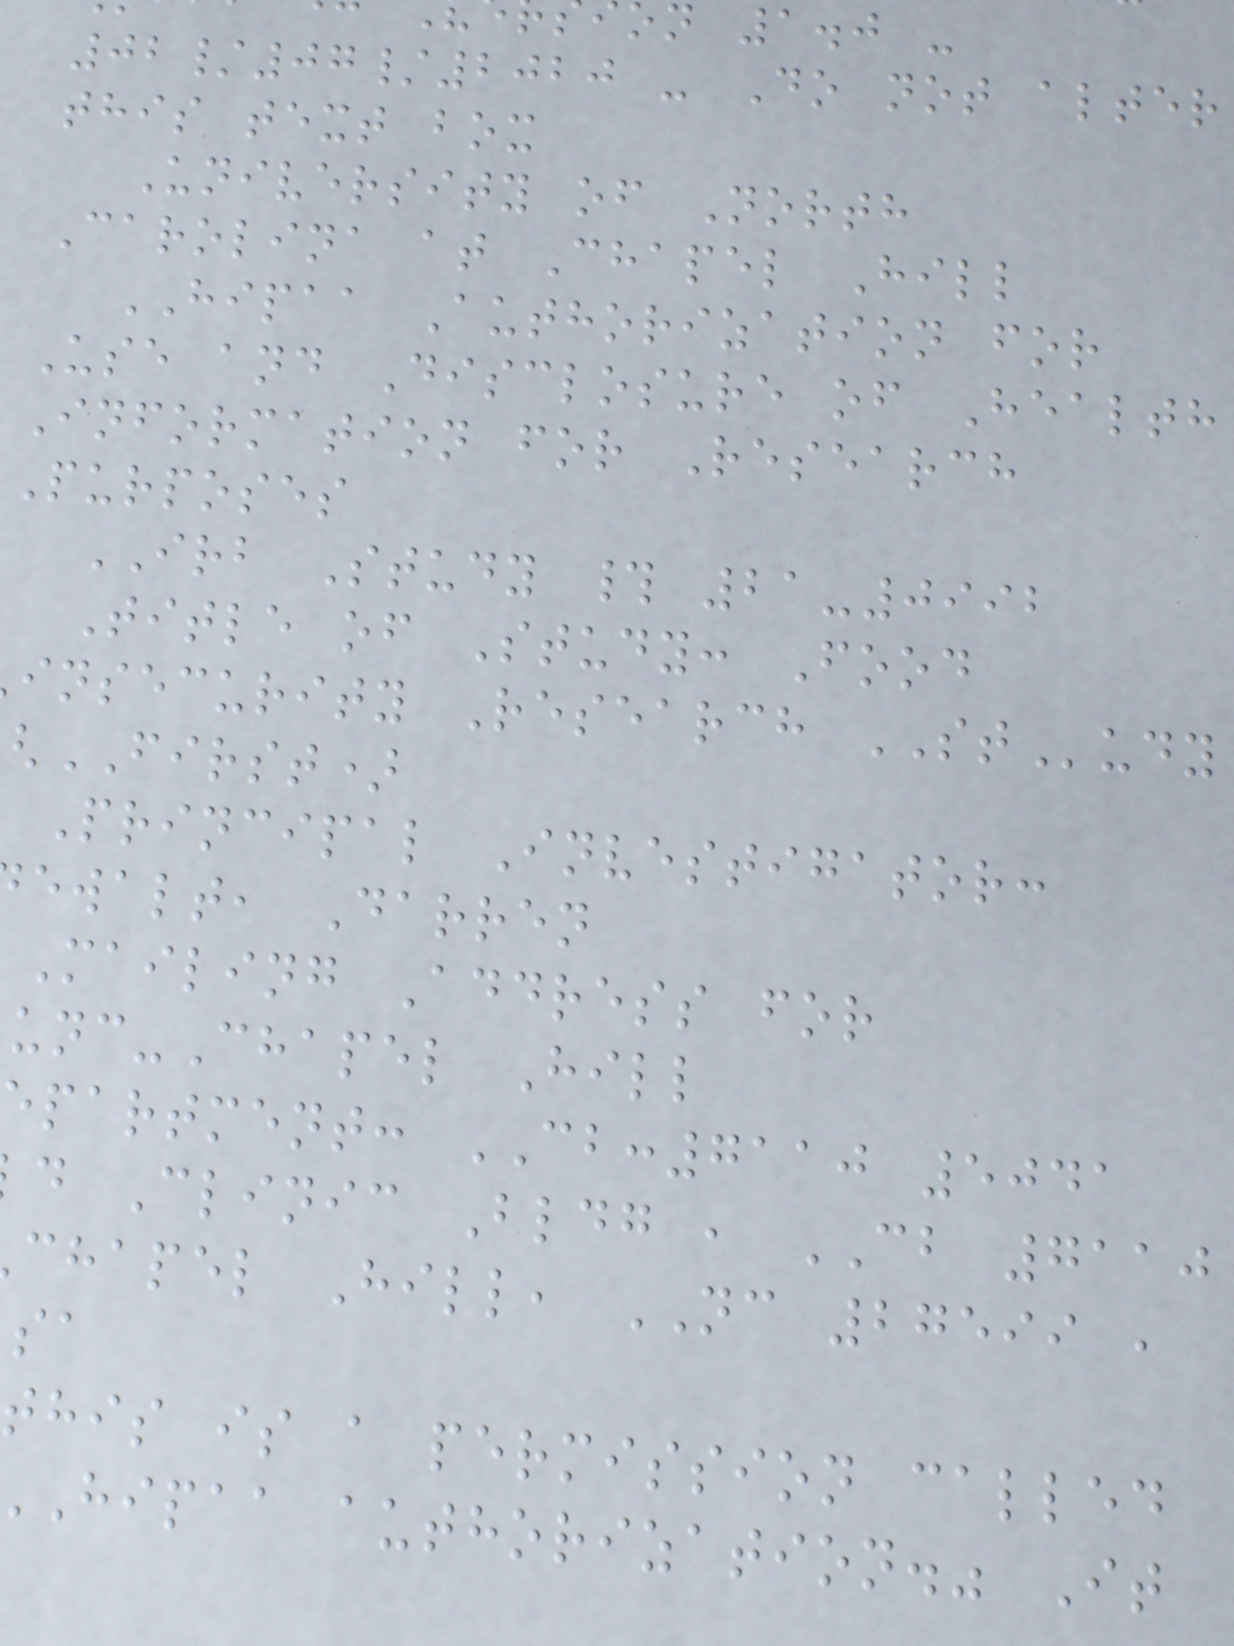on 1.0 -
02/07/2020 - Do not alter
this text box
University of North
Carolina at Chapel Hill
HIPAA Authorization for
Use and Disclosure of Health
Information for Research
Purposes
IRB Study # 21-0992
Title of Study: Food
insecurity Research STudy
FIRST)
Principal Investigator:
ewalt, Darren
Mailing Address for
-Chapel Hill
epartment: CB:7110 5041
d Clinic Bldg , CB 7110
chapel Hill, NC 27599 ,
this is a permission called
hipaa authorization." It
